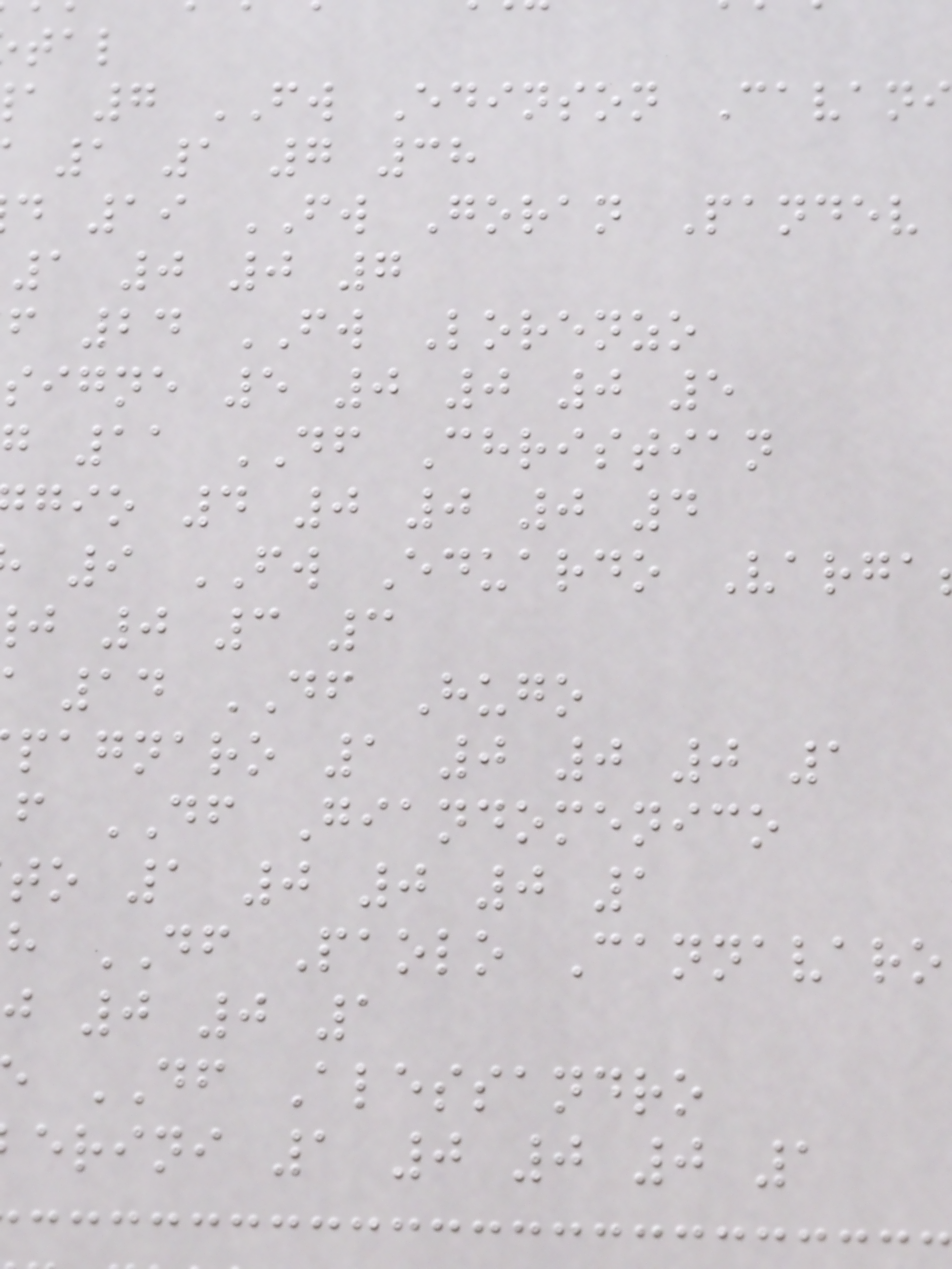a 7 FW Edinson Cavani
1 1 7 38
d 19 FW Goran Pandev
1 0 0 7
f 24 FW Lorenzo
signe 5 0 0 0 5
11 DF Christian
gio 4 0 0 0 4
9 FW Eduardo Varga
j 0 3 3
14 DF Hugo
pagnaro 1 0 0 0 1
f DF Giandomenico
to 1 0 0 0 1
h DF Paolo Cannavaro
j 0 0 1
DF Alessandro
erini 1 0 0 0 1
